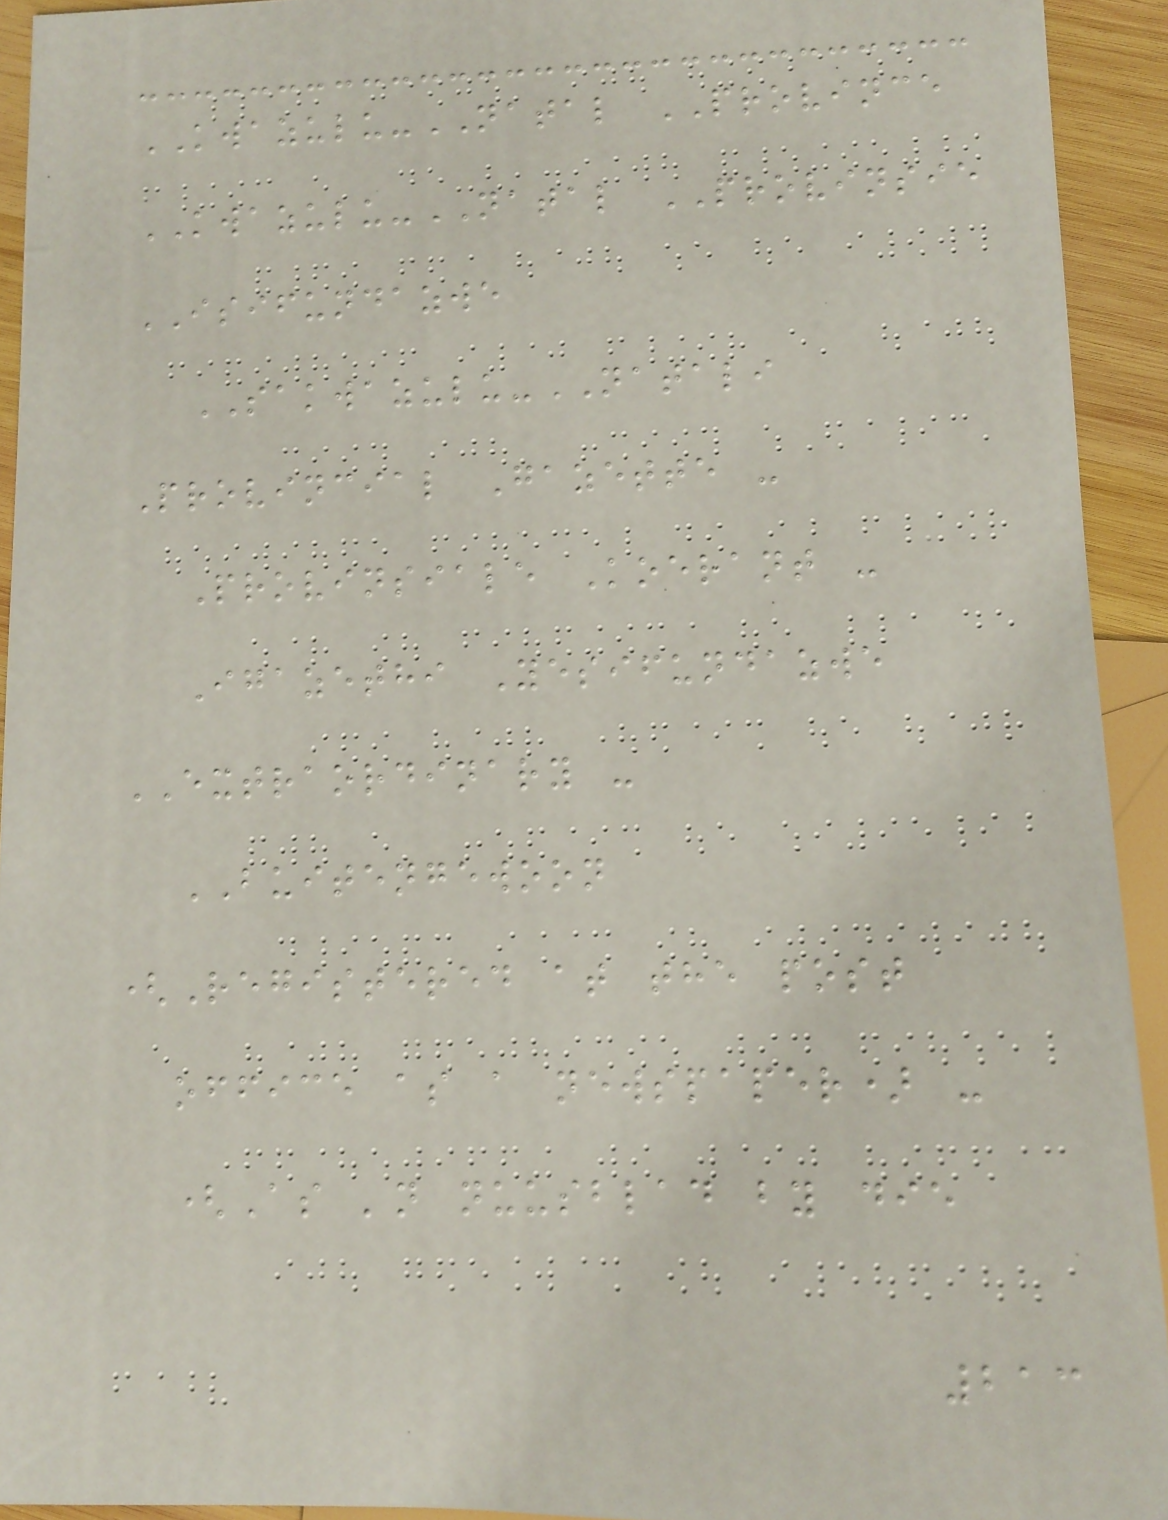KWAZULU-NATAL PROVINCE
KWAZULU-NATAL PROVINSIE
ISIFUNDAZWE
SAKWAZULU-NATALI
Provincial Gazette -
Provinsiale Koerant -
Igazethi Yesifundazwe
EXTRAORDINARY -
BUITENGEWOON
(Registered at the post
office as a newspaper) -
(As 'n nuusblad by die
213
